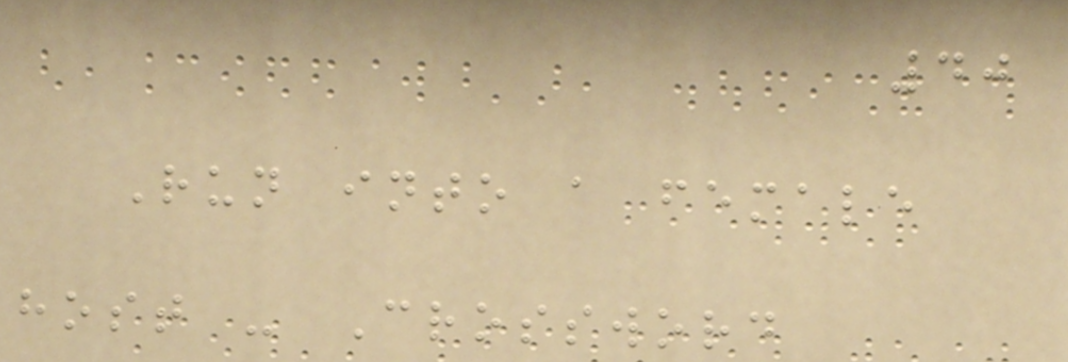40
Run into a female
host - Crossword
